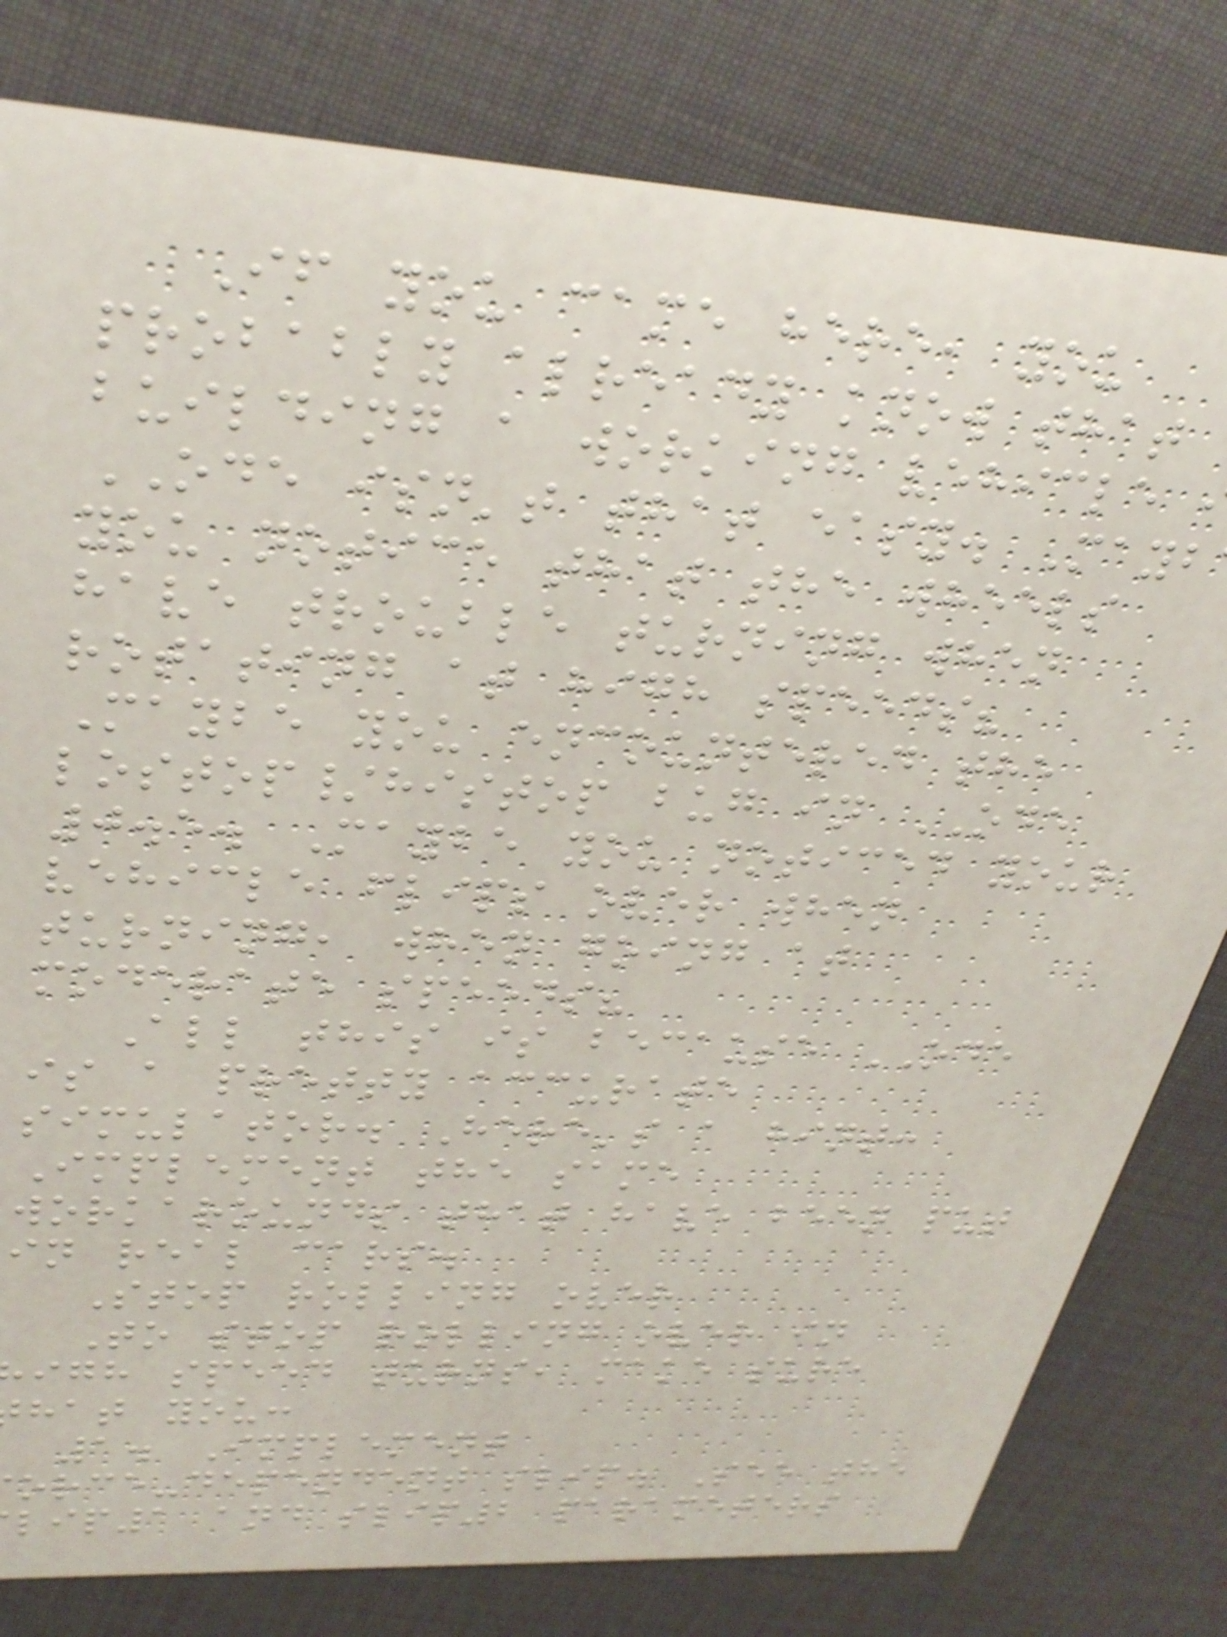If you came here, you
probably already know that
building a working vehicle
ODE isn't that easy. Mayb
you notice that the wheels
have trouble turning when
rotating at high speeds?
Maybe you encountered the
lostop/histop bug in ODE
0.5. Maybe you noticed your
vehicle flips over when
turning, when going at
moderate speeds?
All this is because ODE
is a pretty accurate
simulator. Here's a hint:
Implement the same
workarounds that have been put
in real cars.
Stop rolling over
To stop rolling over in
igh speed turns, make sure
hat you:
1. Implement
orce-dependent slip. See the
lip1 and slip2 parameters
